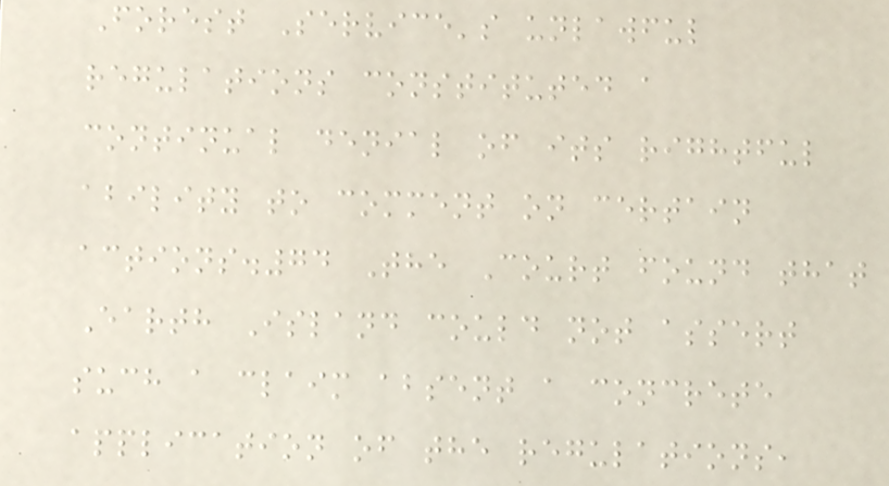Forest Service's unlawful
regulations constituted a
continual denial of its rightful
ability to comment on certain
actions.74 The Court found that
Earth Island could not assert
such a claim absent a concrete
application of the regulations,
